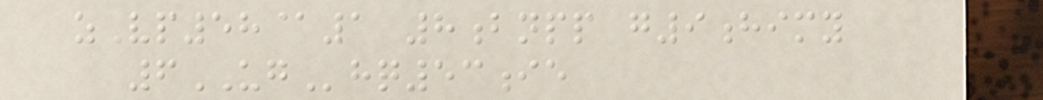zVp58@1 8bnpp g9himy
6UGhq53ie
